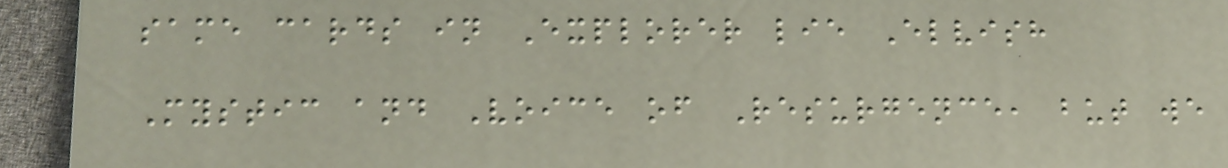same cards in Explorer lie Elvish
Mystic and Voice of Resurgence, but we
